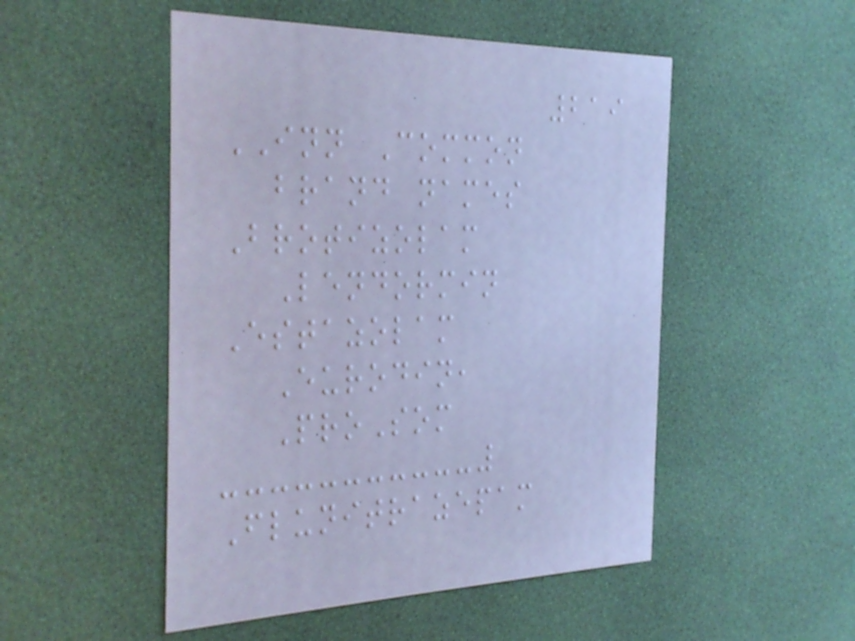219
INN Common
brand names
Brotizolam
Lendormin
Estazolam
Eurodin,
ProSom
Flunitrazepam
